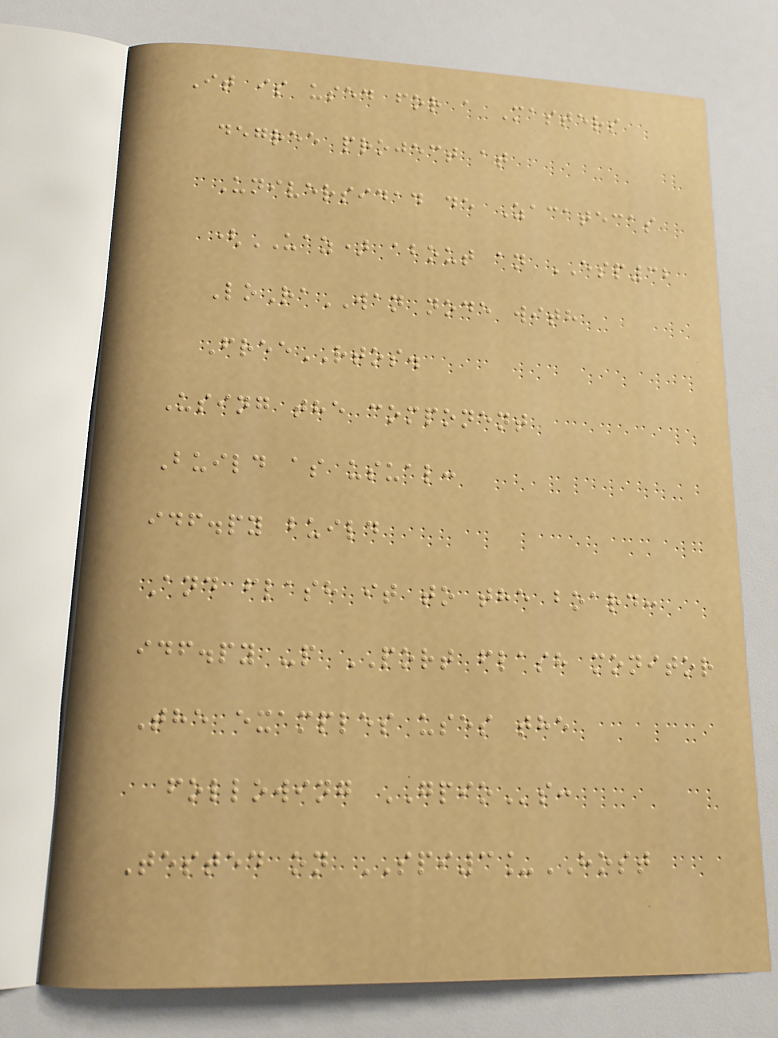It is used for a Masters
degree project at
Universidad de Zacatecas
(UAZ) about an ESP32
LoRaWAN node with
FreeRTOS.
Using the component
Build as usual:
idf.py build
And flash it to the board:
idf.py -p PORT flash monitor
The examples uses the
following GPIOs:
Tested on SPI3_HOST
